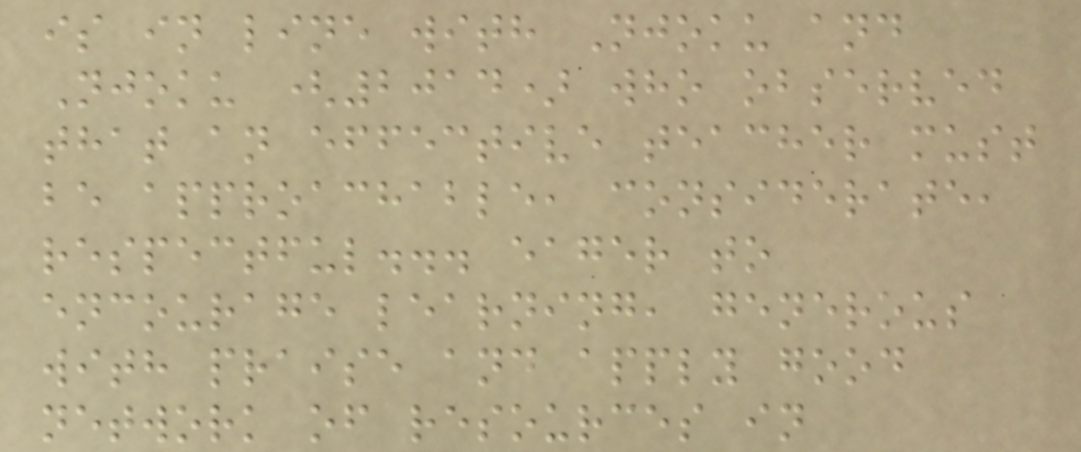is in line with Njoku and
Njoku (2014) who observed
that an effective teacher must
be approachable, considerate,
respectful... eager to
encourage learning, generous
with praise and apply good
network of resources in
